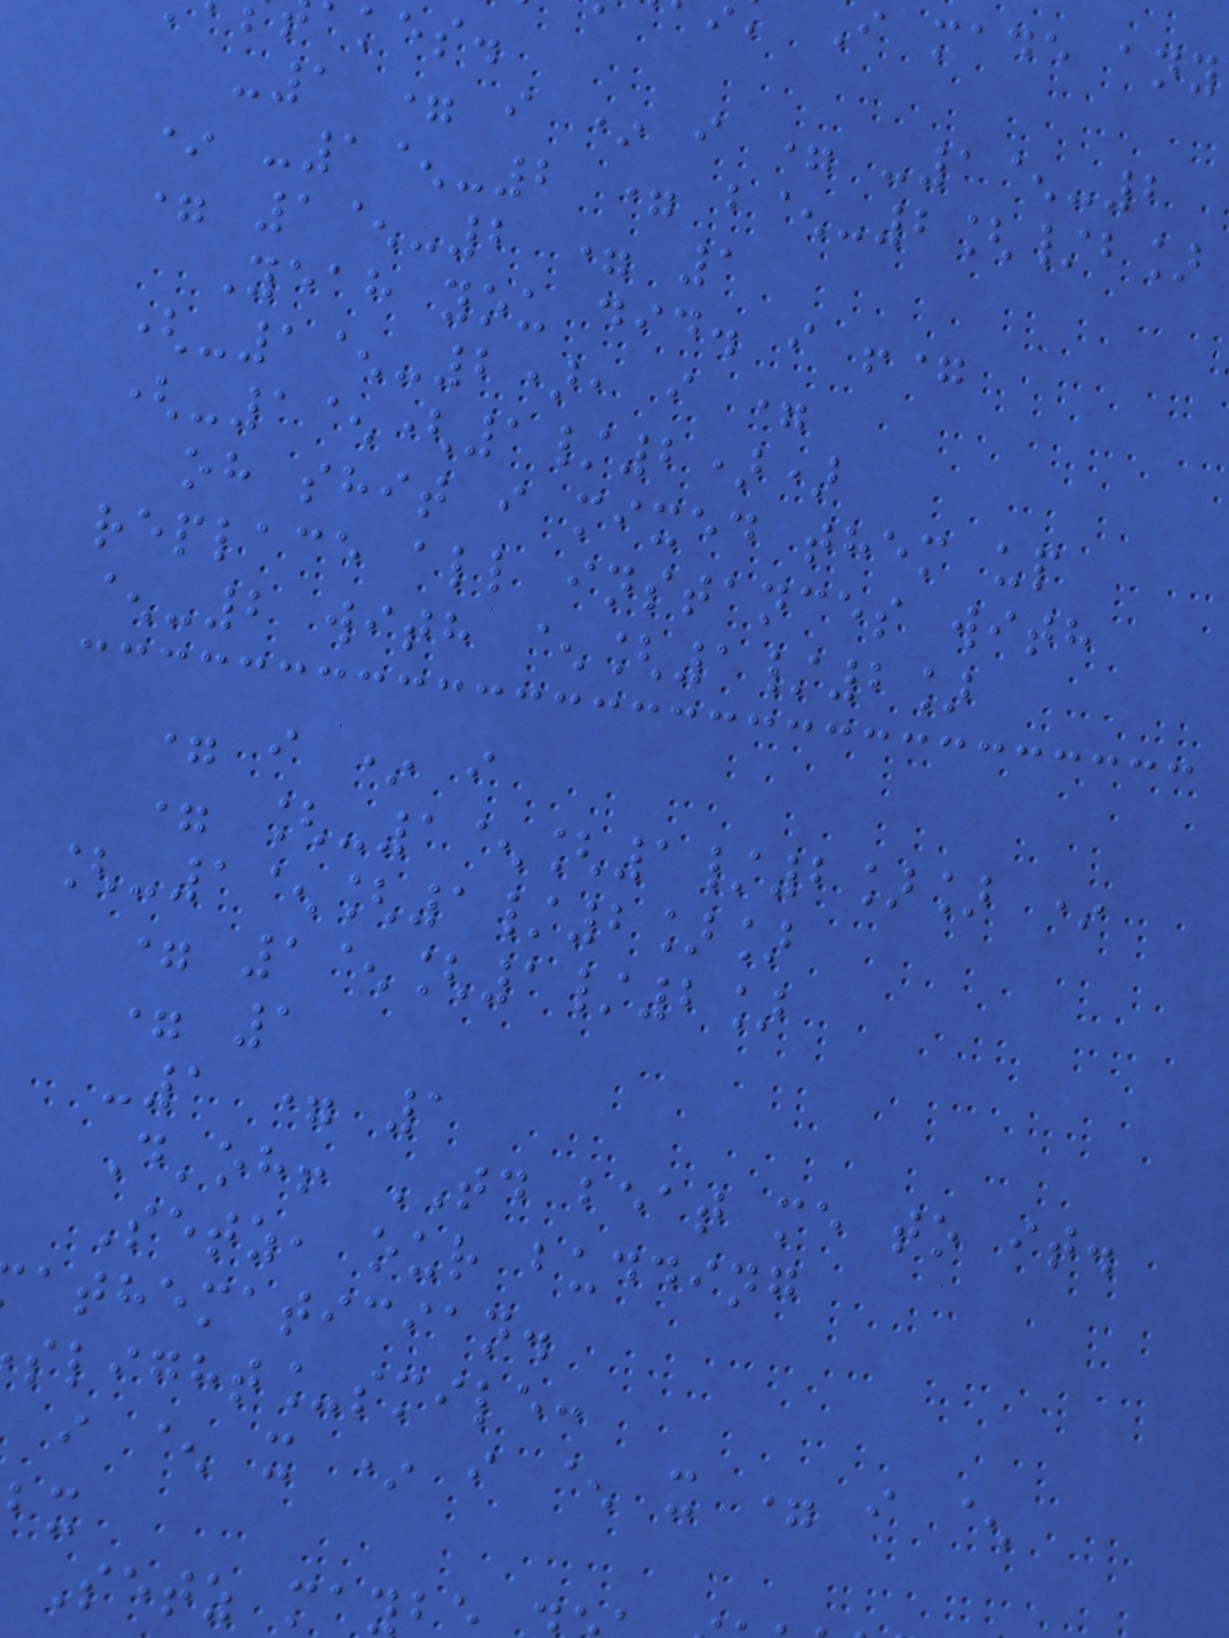I made any
kes.
-1 = i * i = -1^-2
* -1^-2 = b^-2[/b]
= 1^-2 = 1
Yeah you did. i !=
(-1^-2), i =
(-1^(1/2))
oh shit i mixed them up
replace all instances with
^-2 with ^[1/2]
= i * i
= [-1^[1/2]] *
[-1^[1/2]]
= 1^[1/2]
= 1
-1 = 1
D'oh! TD beat me to it.
Setz, our budding
athematician.
slight_smile:
i ^ x * i ^ x = i ^
Setz may
